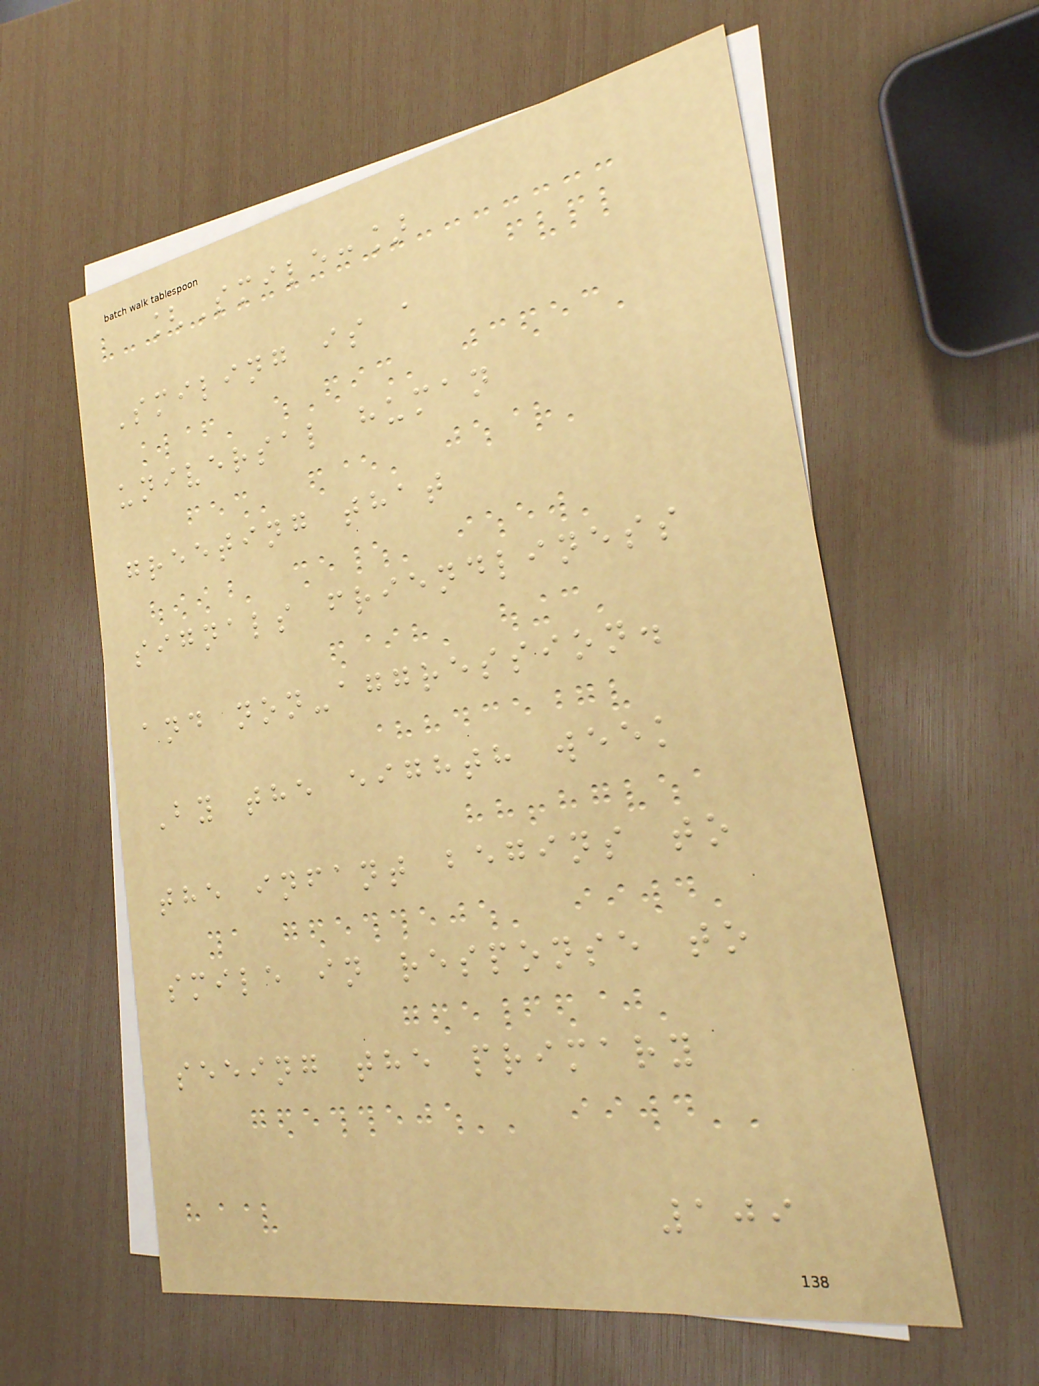[Smile:]
Smiling is a
universal human
greeting that
signals friendliness
and non-aggression.
By the eighth week
the infant begins to
smile in response to
seeing the primary
109
